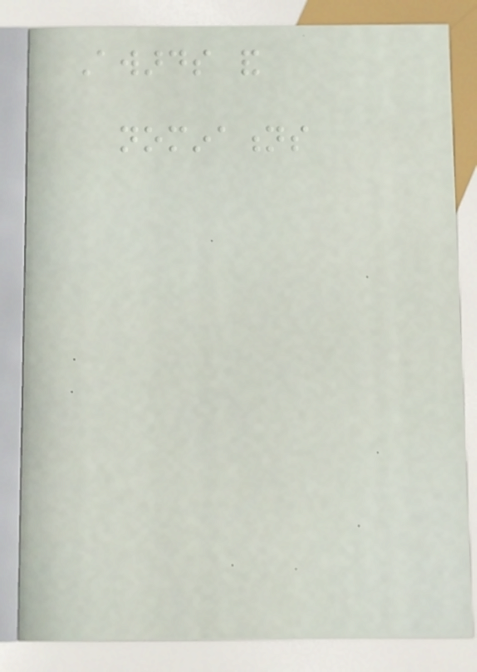Awards and
nominations
